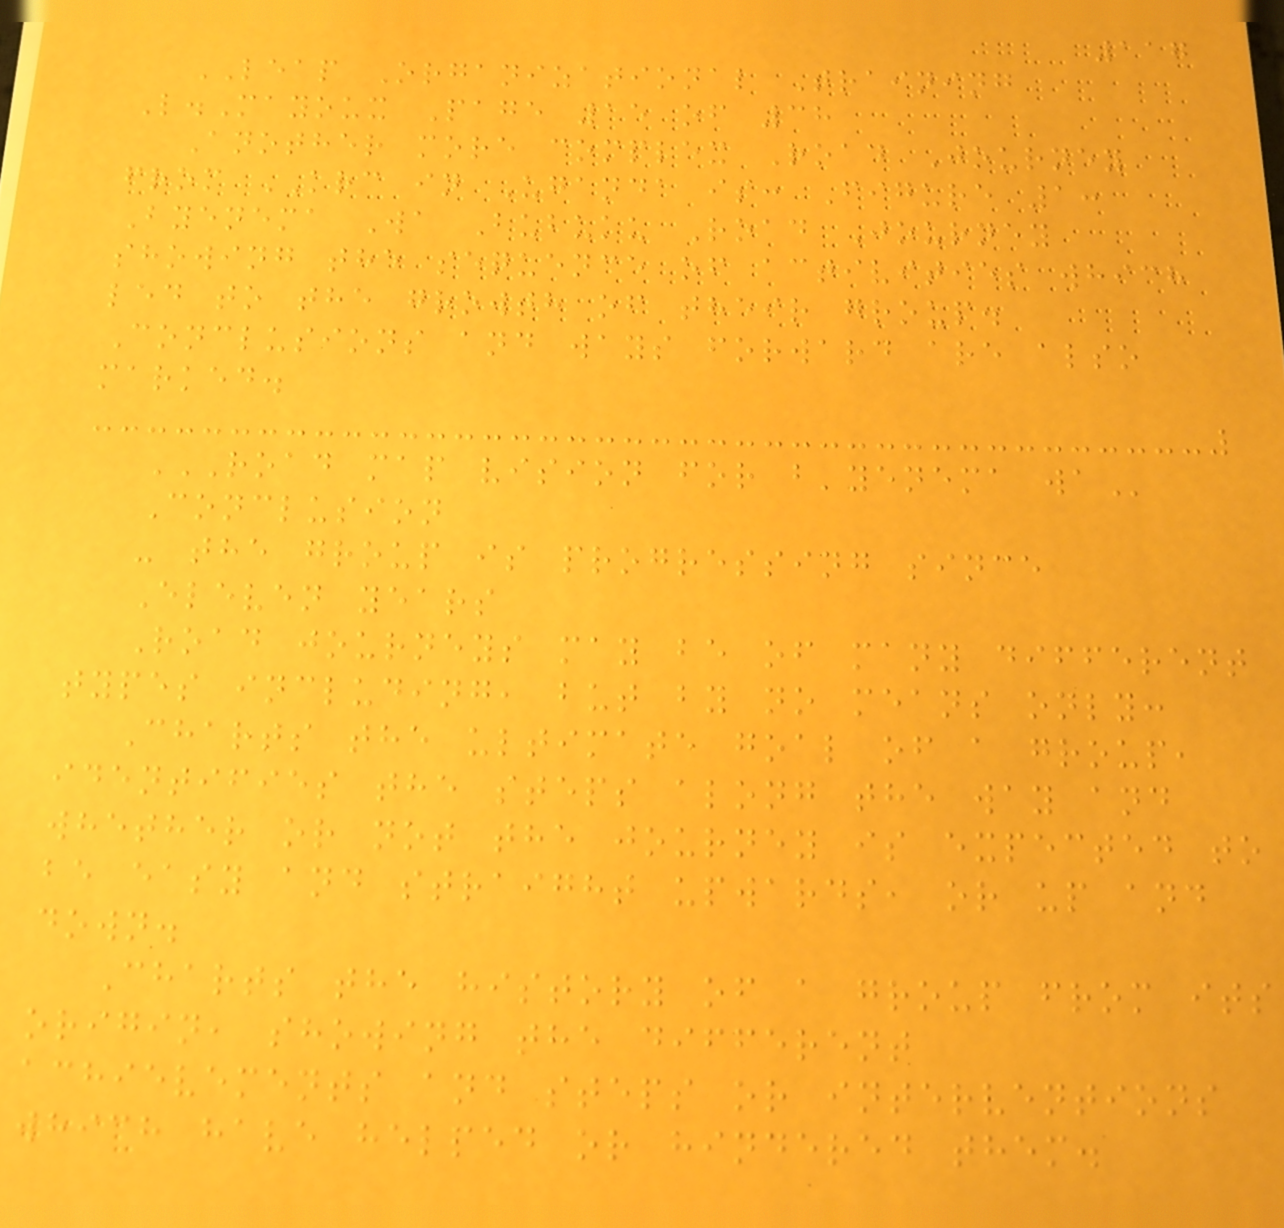117
LEAP Organizational Training
L.Mayoux Page 15 of 38
Another more complex Road Journey
from KRC in Uganda is: Figure 1:
Byenema Wa Bubuku Road Journey
showing the sequence of activities which
led to the growth of their group.
Conclusions and ways forward are also
marked.
ROAD MAP VISION FOR B'YENEMA WA
Conclusion
- the group is progressing since
Eleven years
Road journeys may be of many different
types including, but by no means only:
Charts the ultimate goal of a group,
identifies the steps along the way and
whether or not the journey is expected to
be easy and straight upwards, or up and
down.
Charts the history of a group from its
origin, showing the different
achievements and steps or interventions
which have helped or hindered them.
